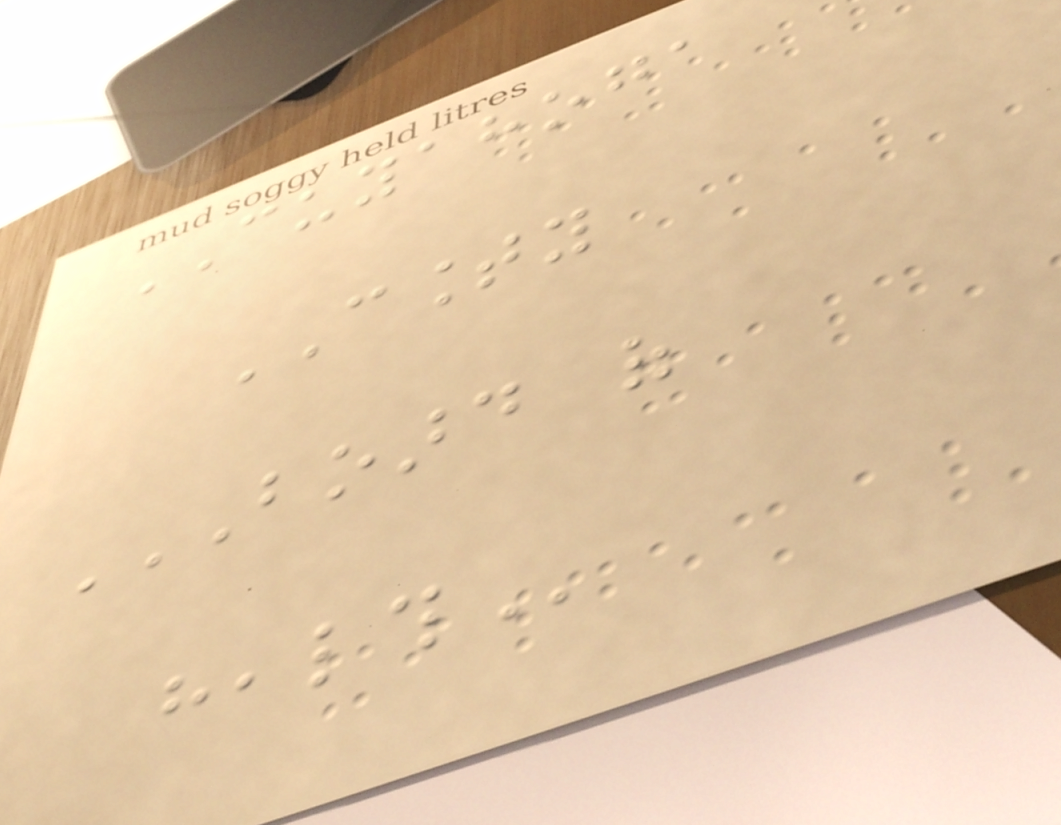CUYAHOGA
COUNTY
BOARD OF
HEALTH
